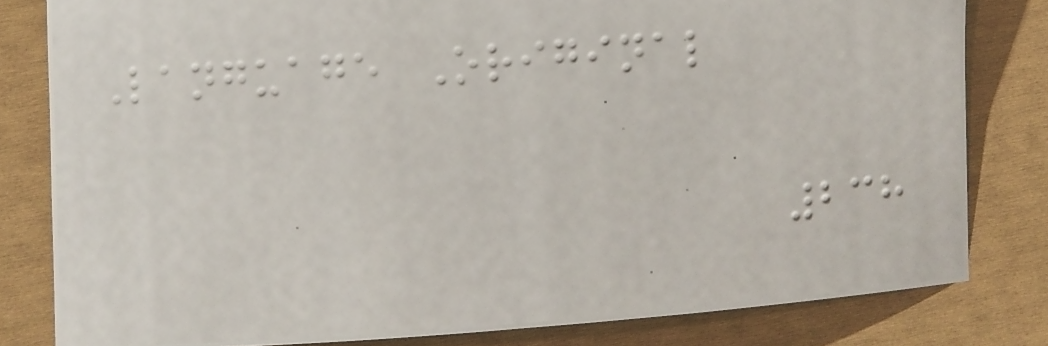Language Original
238
